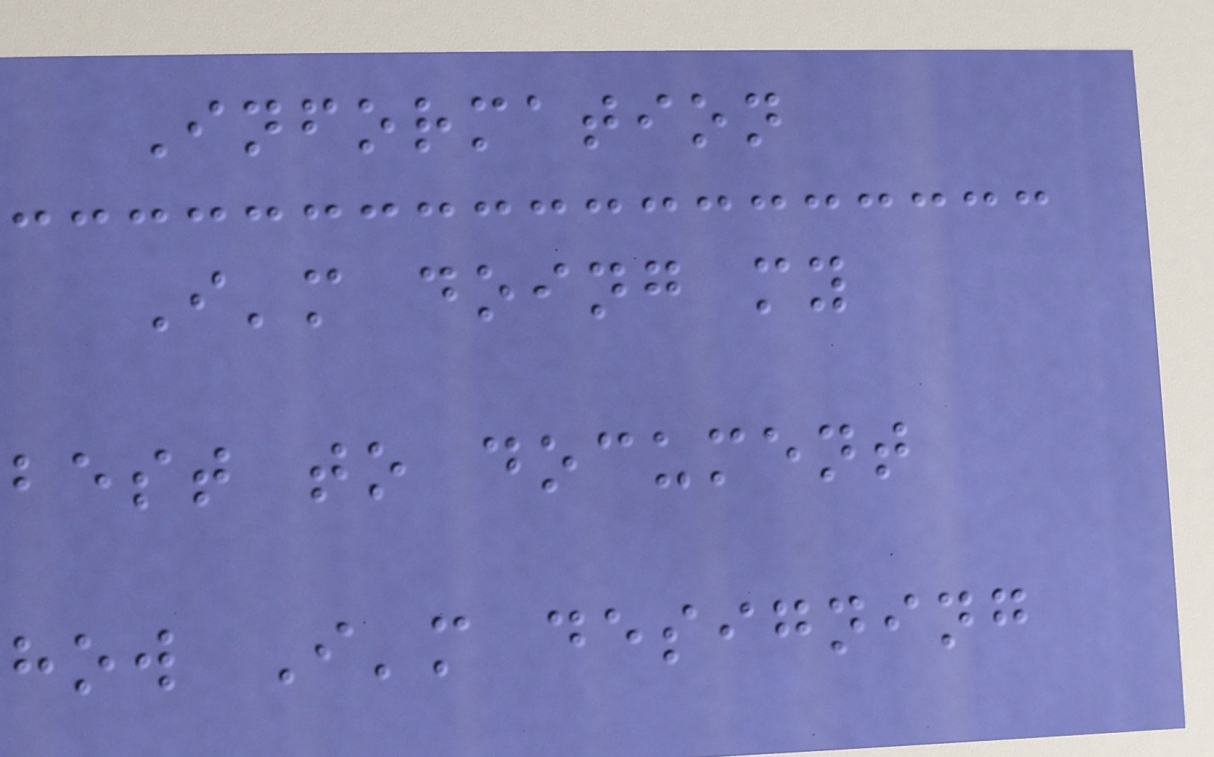Information
I'm doing my
best to document
how I'm designing
